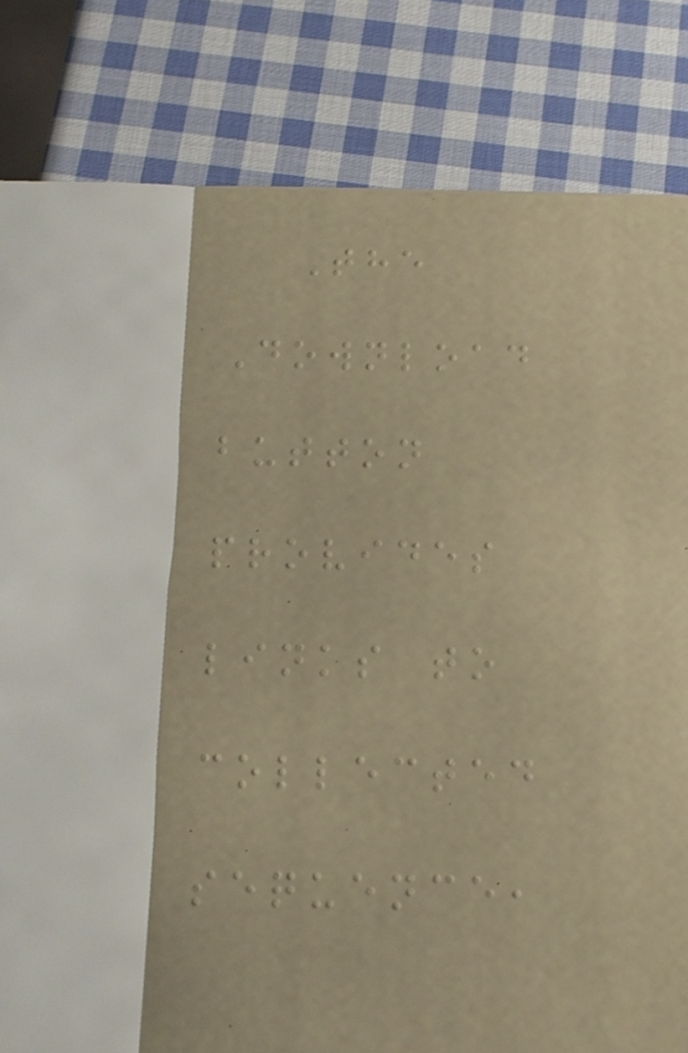The
Download
button
provides
links to
collected
sequence,
